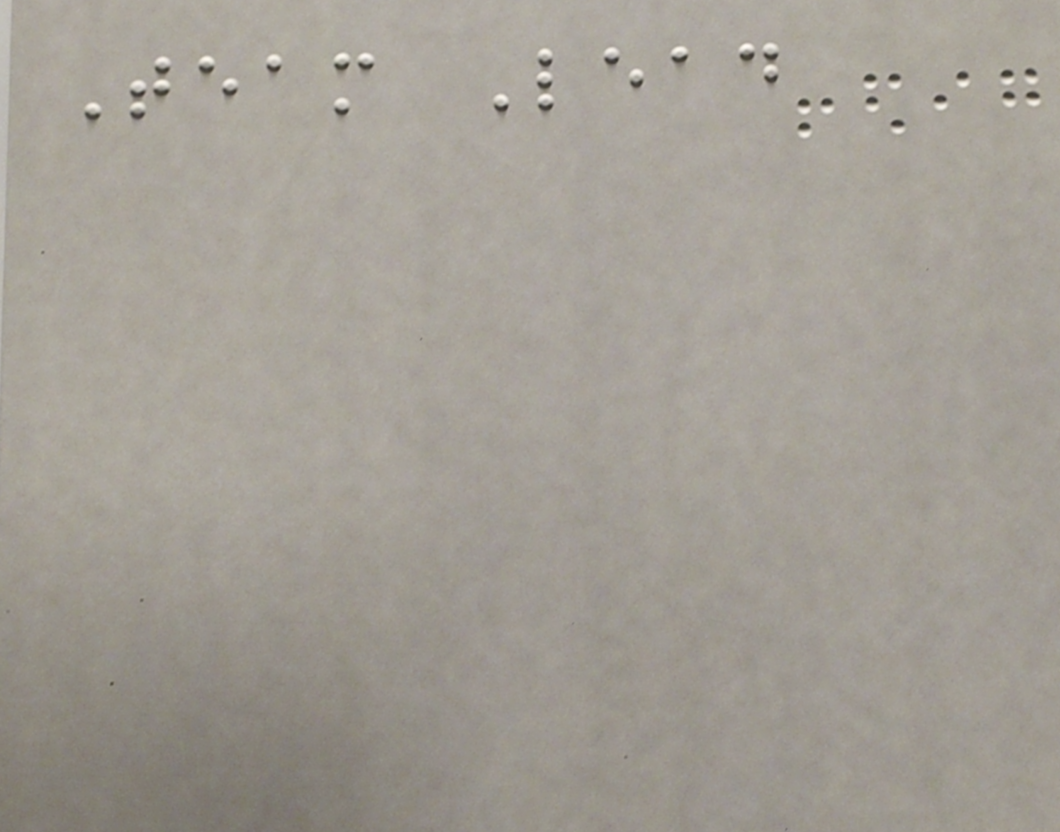Team Lead
